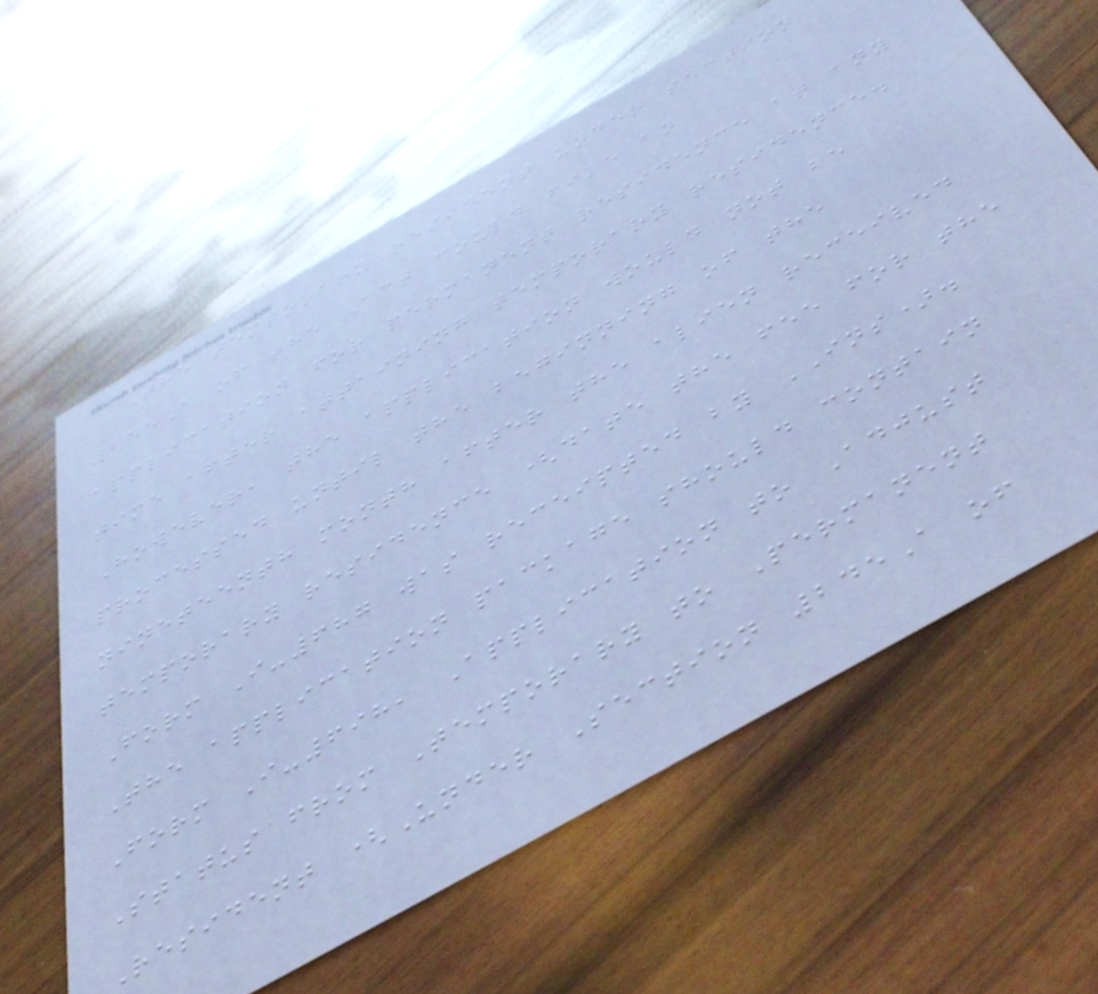The temporary resident under section
245A of the Act could file an
application for permanent residence at any
time after attaining temporary residence.
However, the application would not be
processed until the beginning of the
nineteenth month after the alien received
temporary residence (date the fee for the
Form I-687 was receipted by INS).
The application package should contain
Form I-698, Application to Adjust
Status from Temporary to Permanent
Resident (Under Section 245A of
